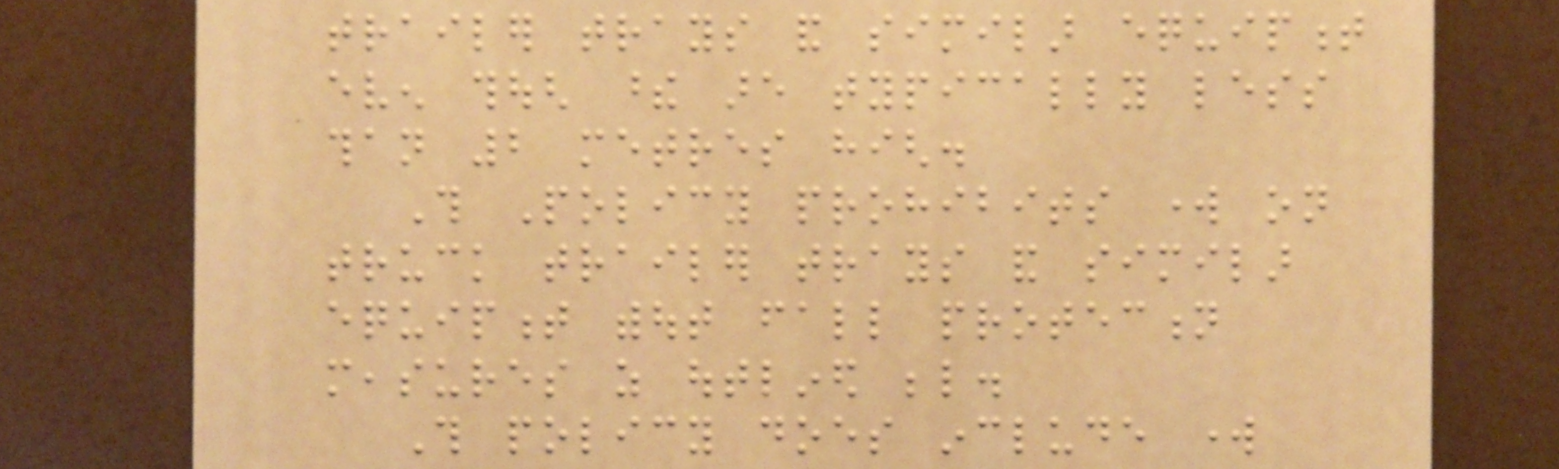trailer trays and similar equipment
even though these are typically less
than 2 metres high.
This Policy prohibits work on
truck trailer trays and similar
equipment without fall protection
measures as outlined below.
This policy does include work
